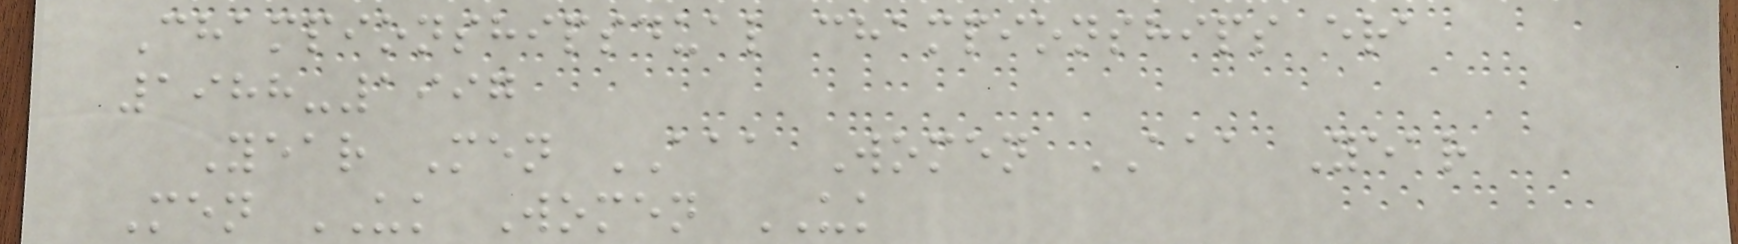Championshipsdual championships era
1988-1997
Year Men AAA Women AAA Year
Men UK Women UK
